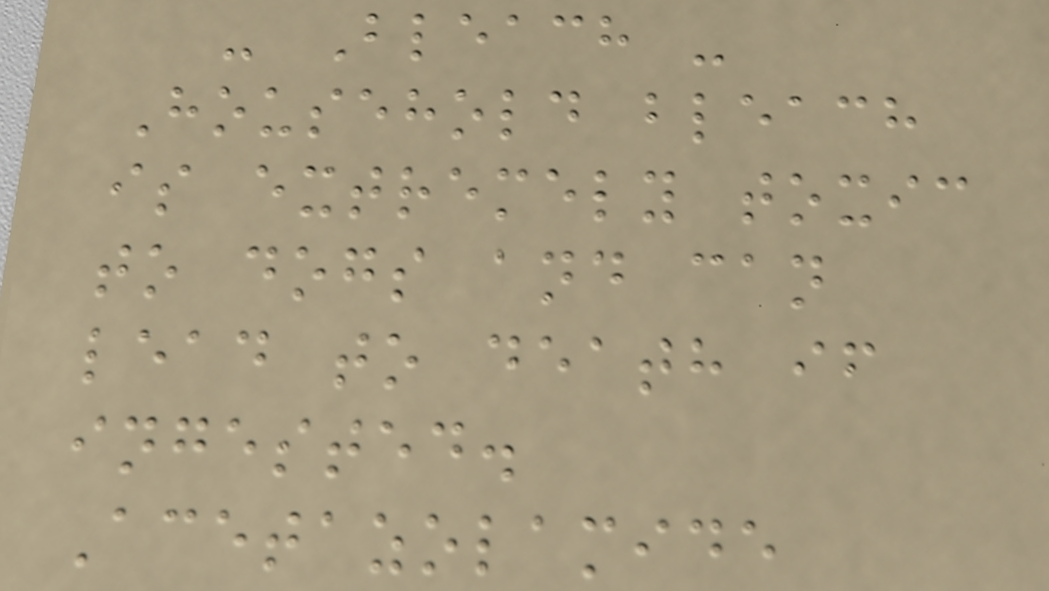- Bleach -
Household bleach
is extremely toxic
to dogs and can
lead to death if
ingested.
Acetazolamide
